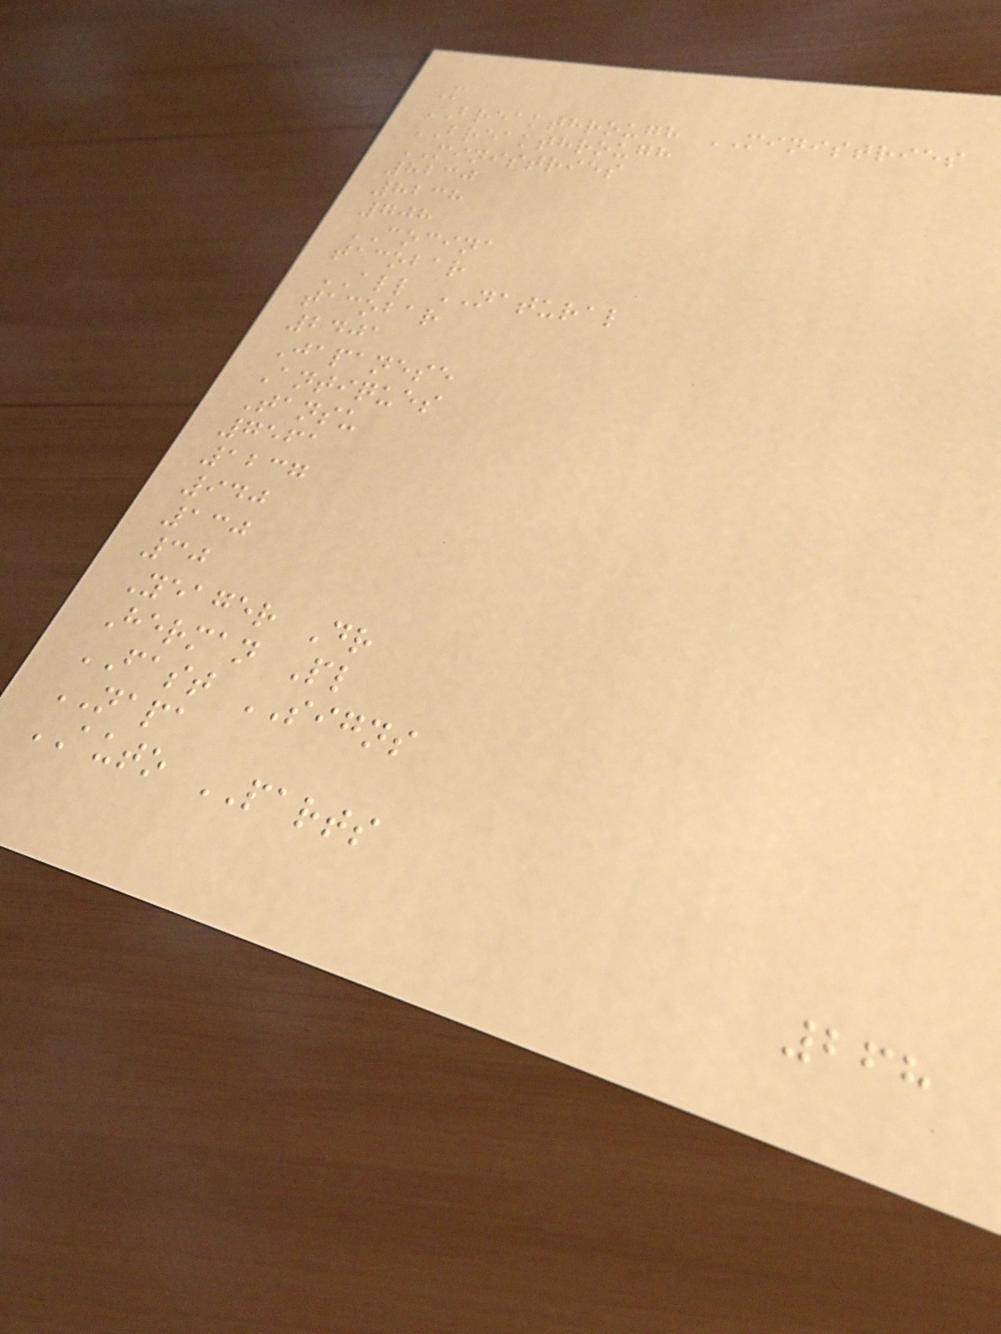M
BREAKTHROUGH MINISTRIES
BREAKTHROUGH
MINISTRIES
8230
8238
708
COCINA
tacobar
ALL NATURAL
tacobar
2401
Japanese
Antiques
Tansu
7561
1237
940
130
30
Yeager Dr
Herman Pl
FAST SIGNS
NAPA
AUTO PARTS
268
